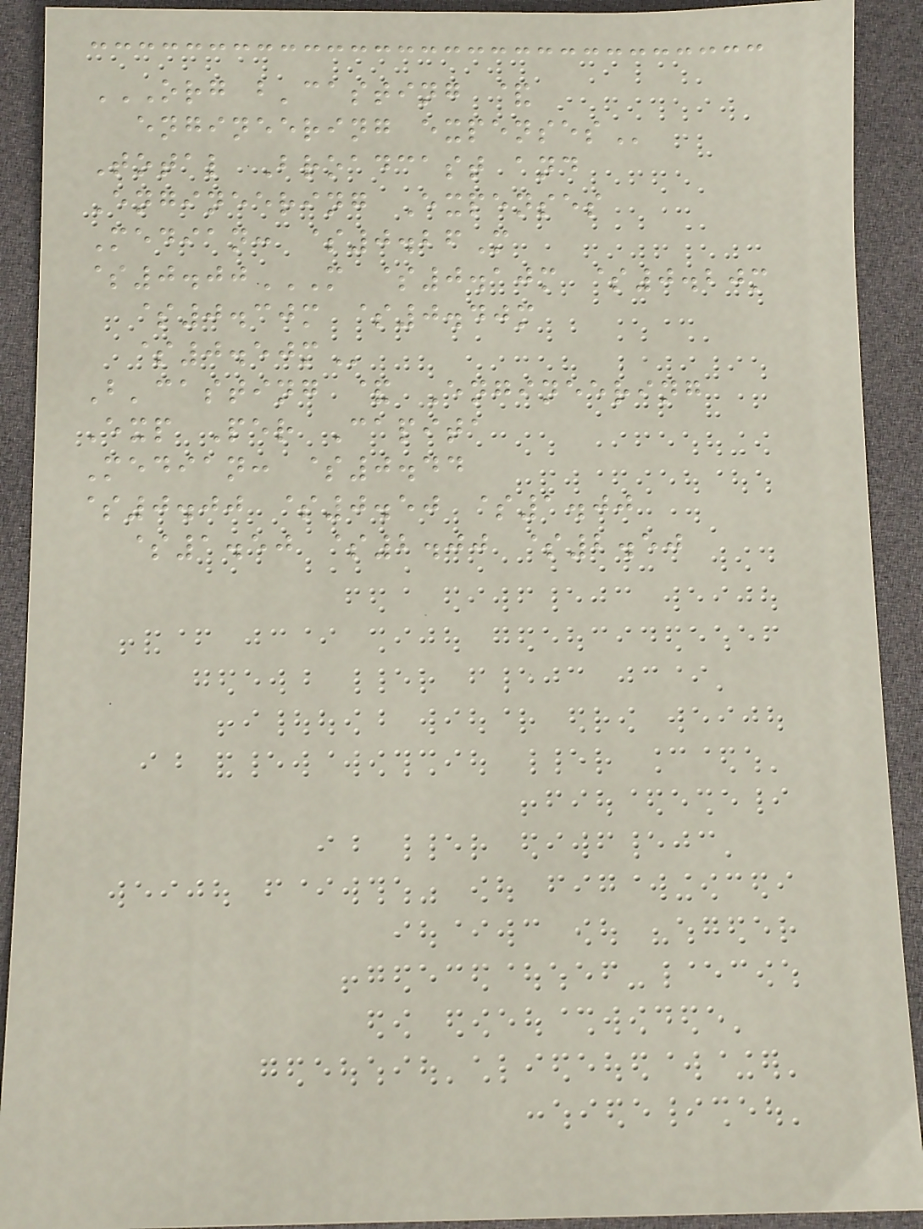ORG B'CASTING &
ENGINEERING EXPENSES
Total Broadcast and
Engineering Expenses
Median: $0.26M
$0.00M $0.10M $0.20M
$0.30M $0.40M
$0.50M
B'casting & Engineering
Exp Per Capita
Median: $0.44
$0.00 $0.50 $1.00
$1.50 $2.00 $2.50
